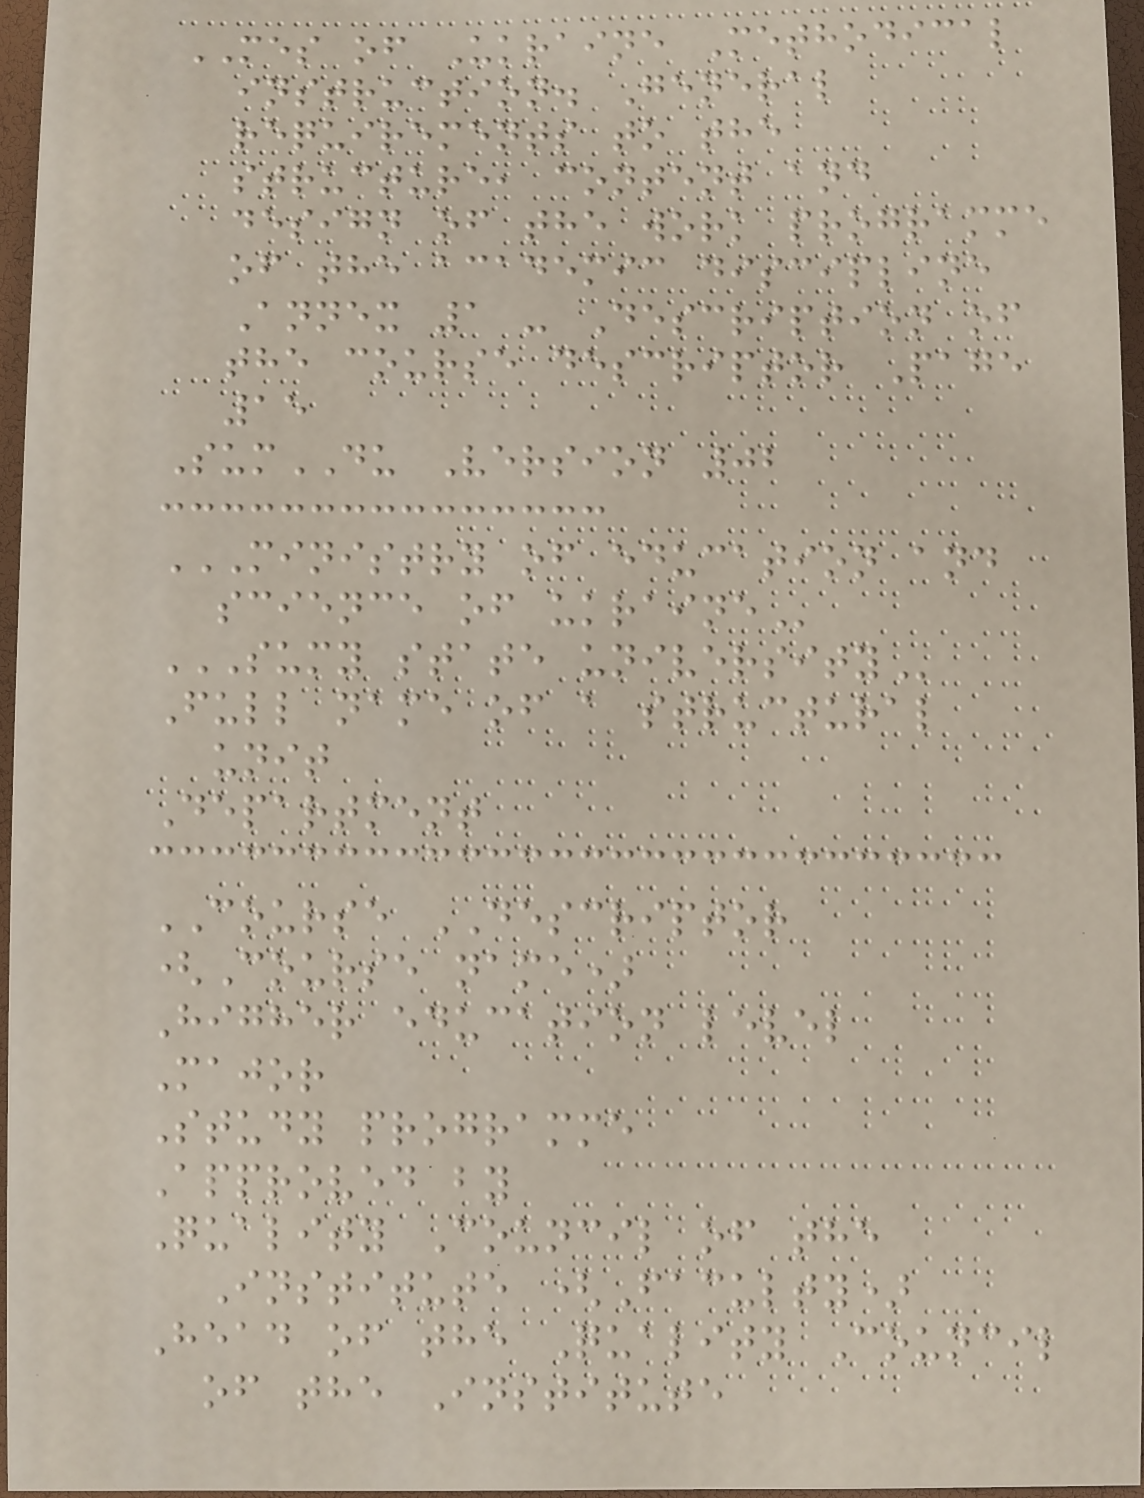MES of Ukraine Methodical
instruction. General
requirements to the
structure, content and
design of the work programme
of the academic discipline
Annex 1 - Description of
the course descriptor Page
15
SumDU Version 02
MINISTRY OF EDUCATION AND
SCIENCE OF UKRAINE
SUMY STATE UNIVERSITY
Full name of a structural
unit
Department
COURSE DESCRIPTOR
(Course name)
Higher education level
Major
Study programme
Approved by
Quality Council of the
Institute (Faculty)
Head of the Quality Council
of the Institute
